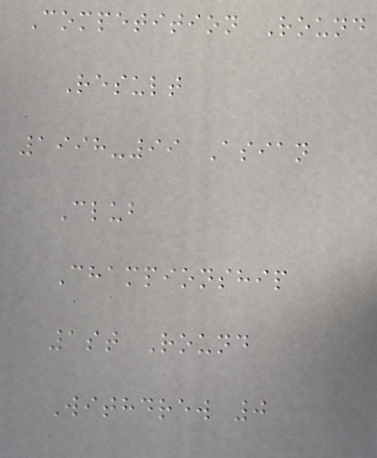Competition Round
Result
1998-99 Asian
Club
Championship
1st Round
Withdrew 0
